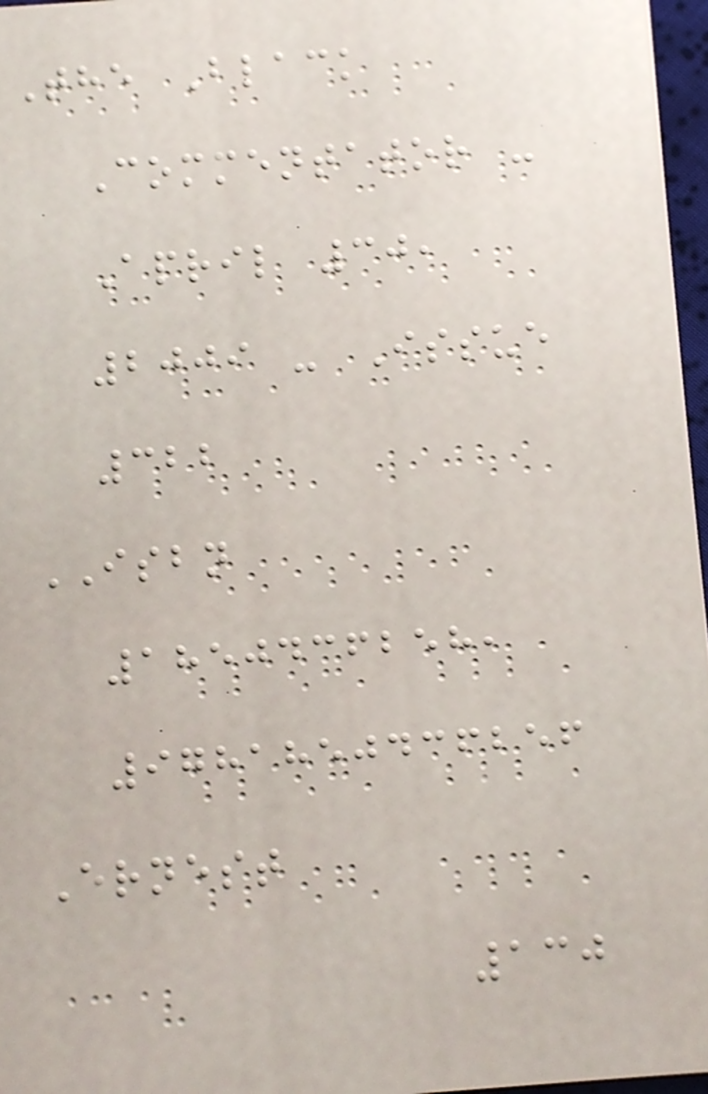The Black
Commentator -
April 30,
2009 - Issue
322
ISBN
1850436258,
9781850436256
Ernest
130
